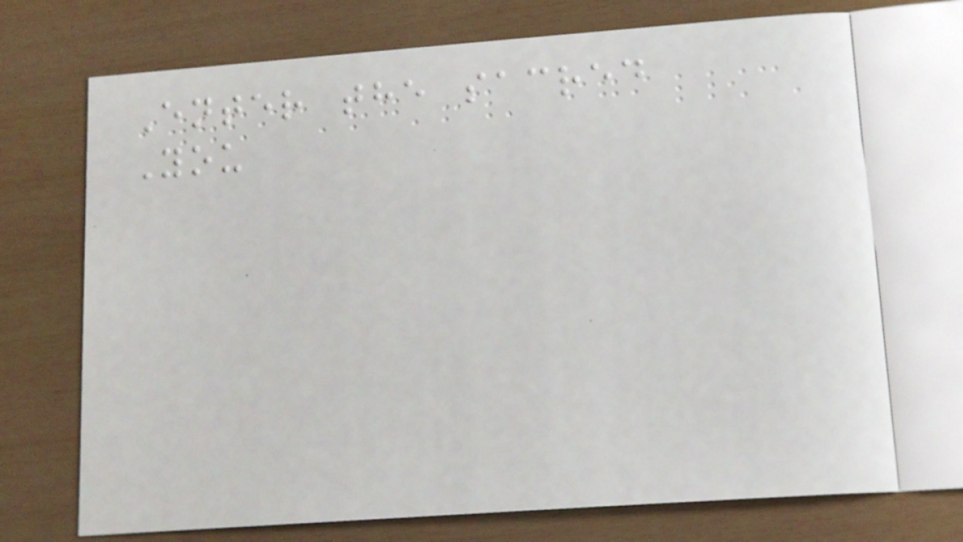Enter the sacred
You
